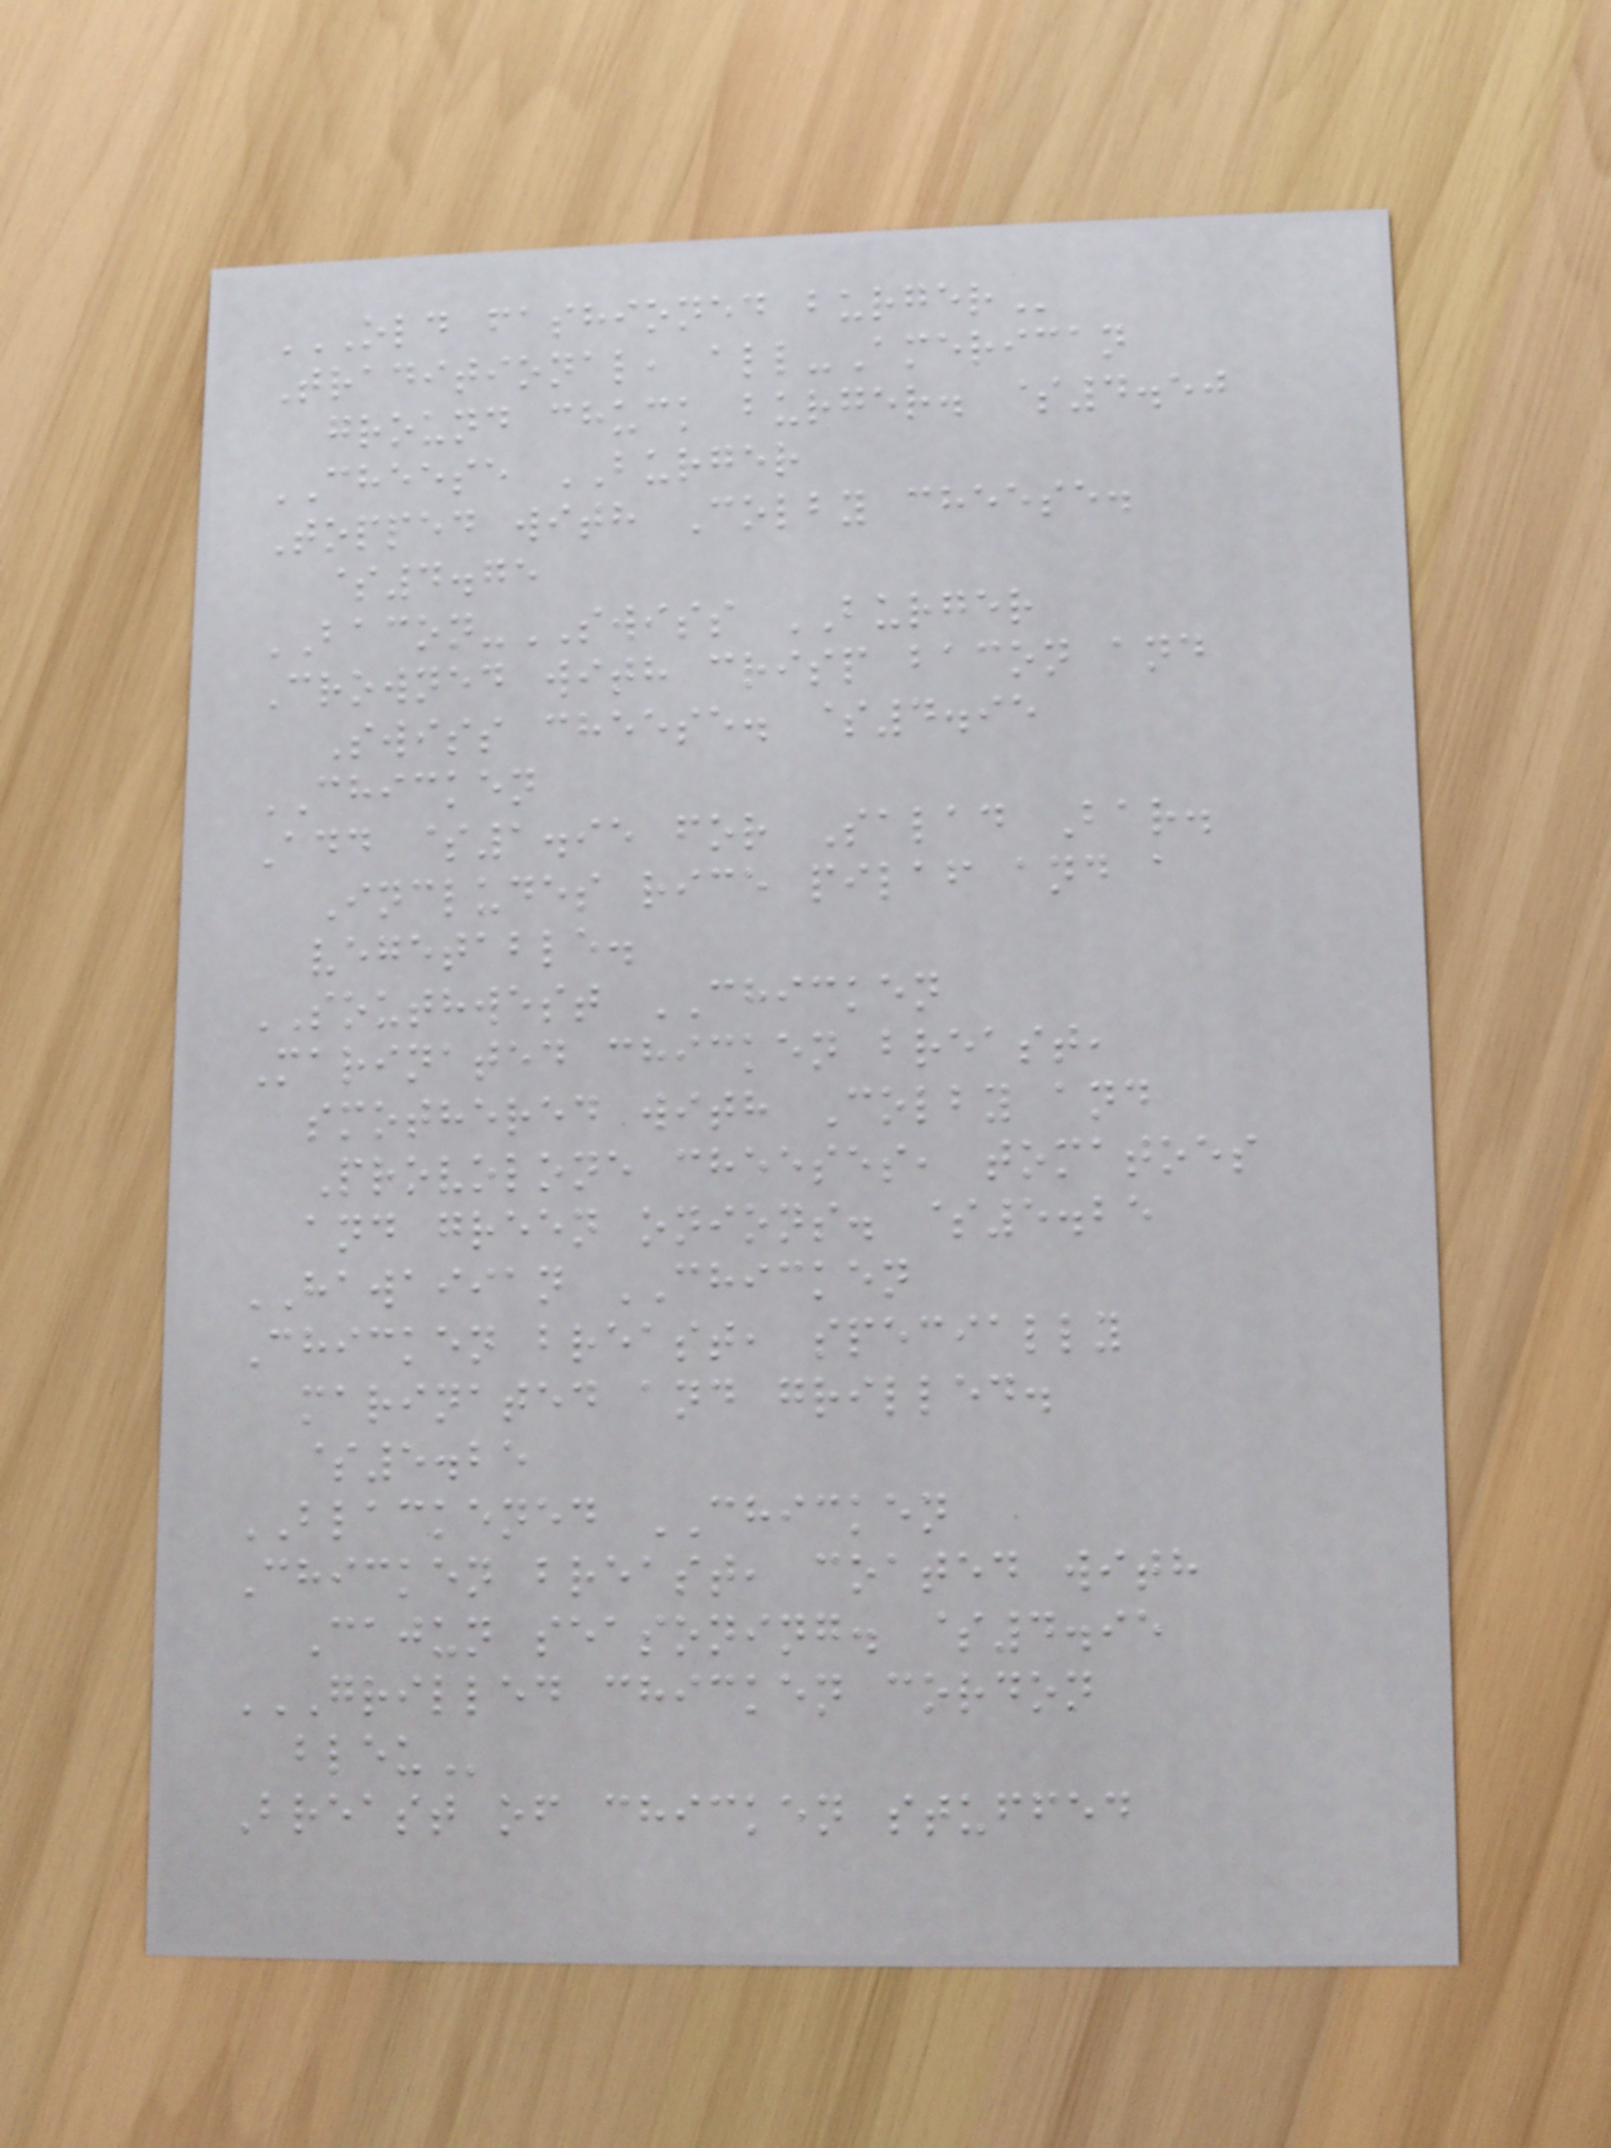OLD FASHIONED BURGER
Traditional, all-American
ground chuck burger. $4.50
CHEESE BURGER
Topped with Colby cheese.
$4.75
BACON-SWISS BURGER
Crowned with crisp bacon and
Swiss cheese. $4.95
CHICKEN
Add $1.95 for Salad Bar.
Includes rice pilaf and a
vegetable.
SOUTHWEST CHICKEN
Marinated chicken breast,
smothered with Colby and
Provolone cheeses, tomatoes
and green onions. $5.25
HAWAIIAN CHICKEN
Chicken breast, specially
marinated and grilled.
$5.25
BLACKENED CHICKEN
Chicken breast, coated with
Cajun seasoning. $4.95
GRILLED CHICKEN CORDON
BLEU
Breast of chicken stuffed
